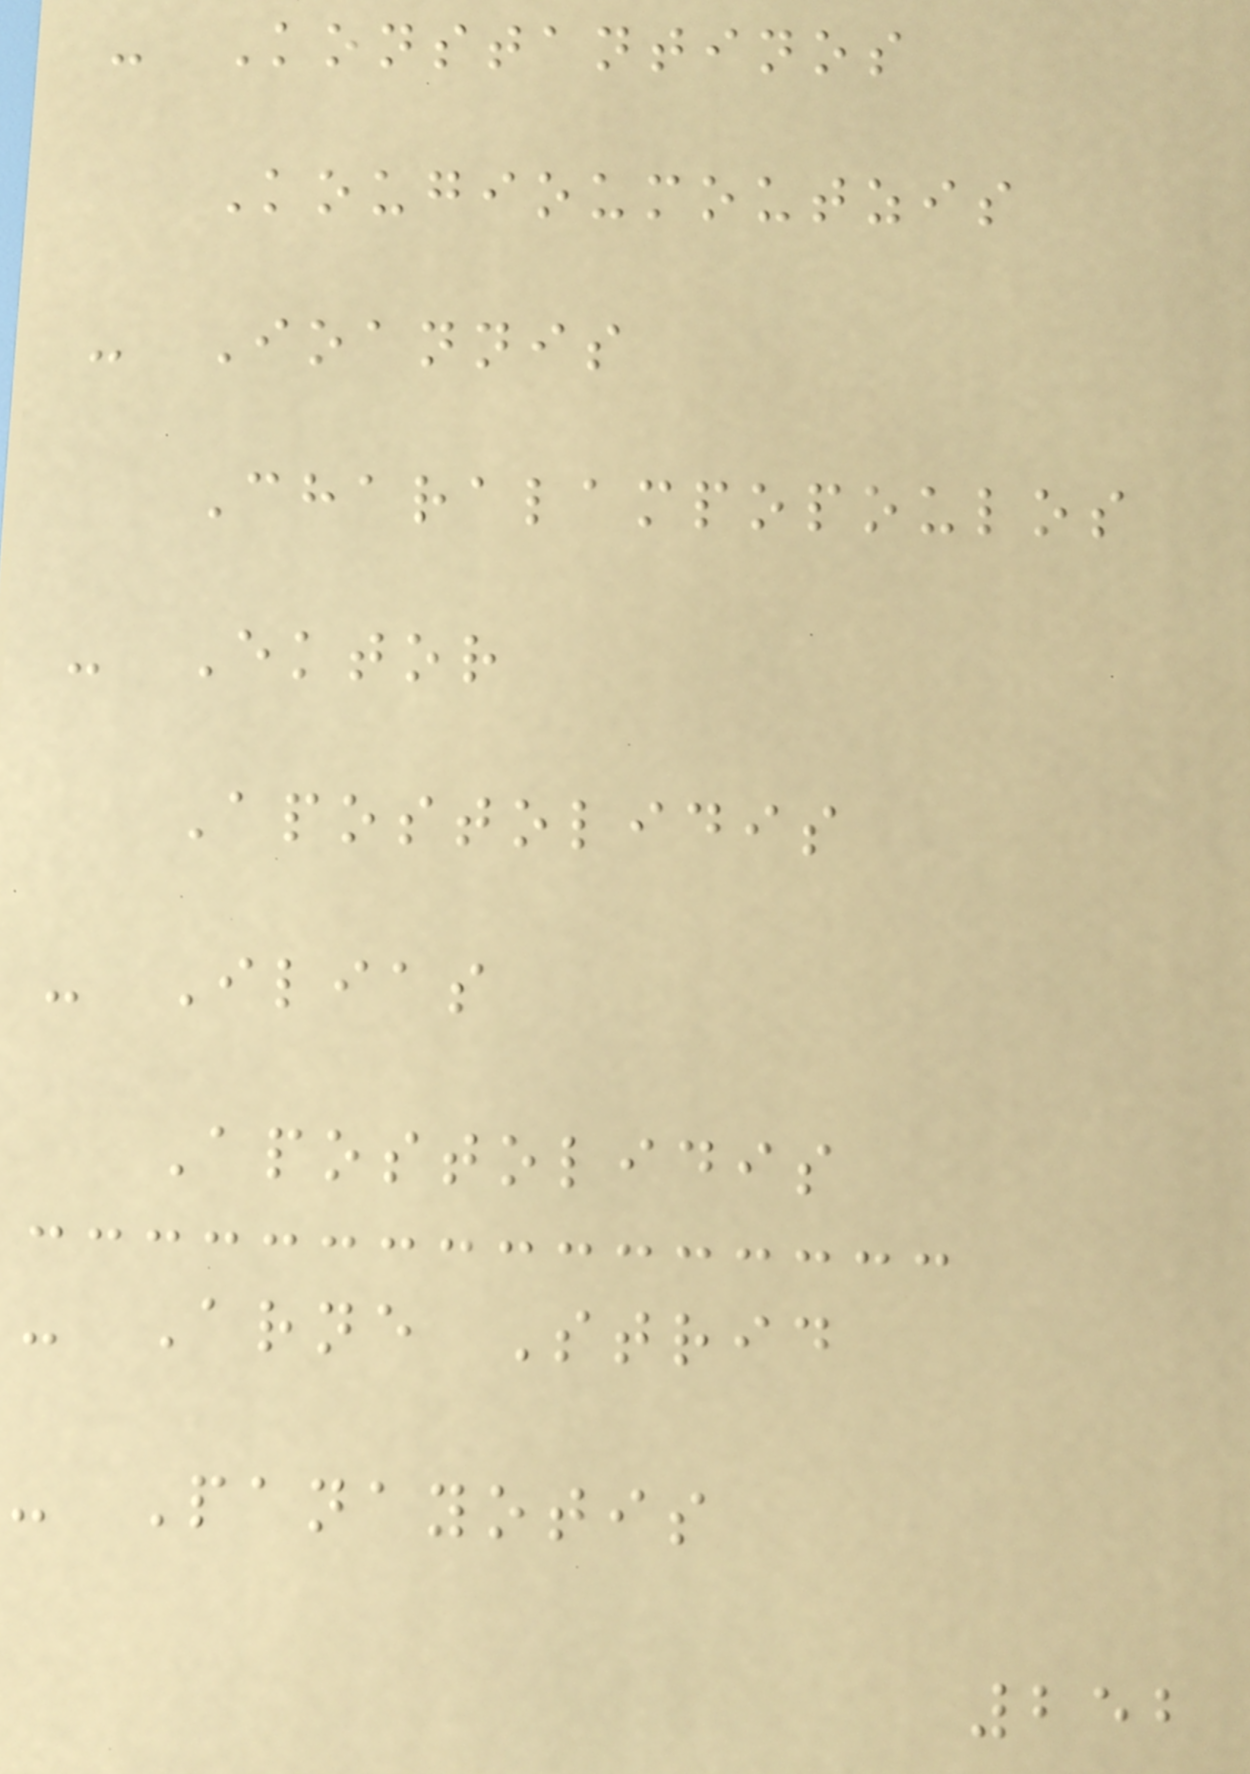- Konstantinos
Kougioumoutzis
- Ioannis
Charalampopoulos
- Ektor
Apostolidis
- Ilias
Apostolidis
- Arne Strid
- Panayotis
252
